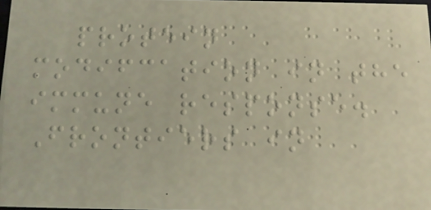protein
modifcation in the
immune response.
Frontiers in
